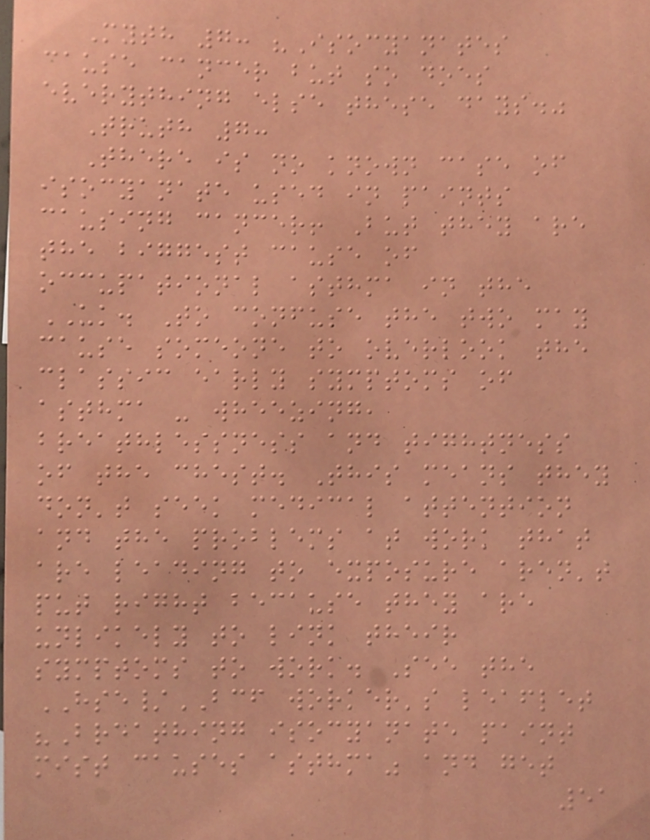Myth 7: "Isocyanates
cause cancer but so does
everything else these days."
Truth 7:
There is no known case of
isocyanate used in paints
causing cancer! But they are
the biggest cause of
occupational asthma in the
UK. To confuse the two may
cause someone to overlook the
classic early symptoms of
asthma - wheezing,
breathlessness and tightness
of the chest. This means they
don't seek medical attention
and the problems at work that
are leading to exposure aren't
put right because they are
unlikely to link their
symptoms to work. See the
HSE/BCF worker's leaflet
"Breathing isocyanate paint
mist causes asthma" and get
51
